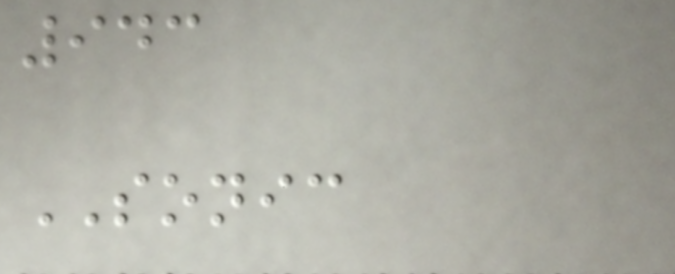943
SONIC
